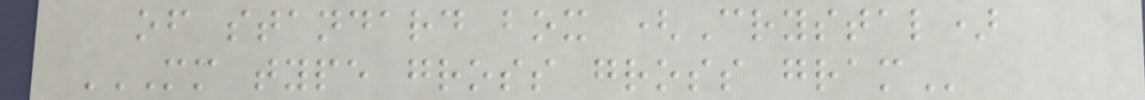of standard box (Crystal)
MM TYPE GROSS GROSS GRAM
